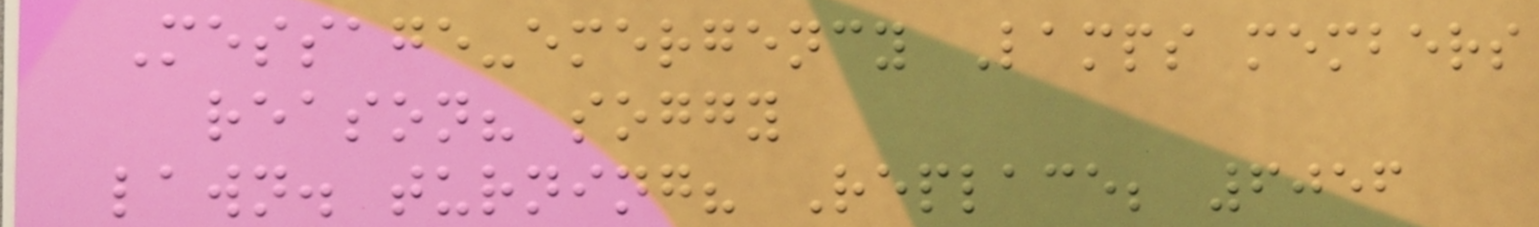Message-emergency Lamps members
reason? soggy
lawn. turning? Replace; 6056
